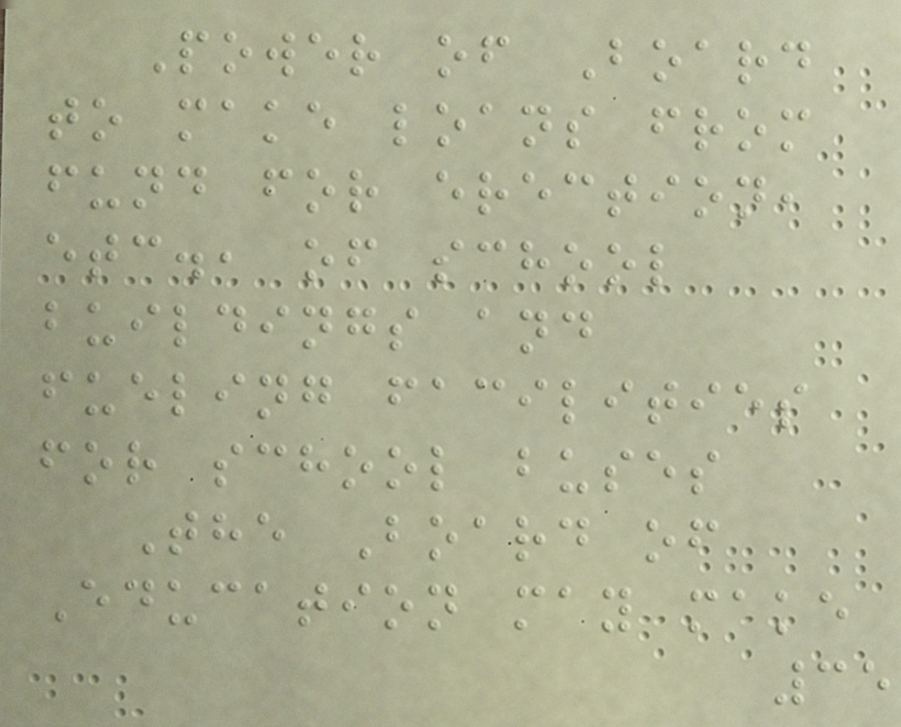Power of Board
to make loans from
fund for erection,
etc., of school
buildings and
fueling facilities
for school buses
The Board of
Education may make
35
